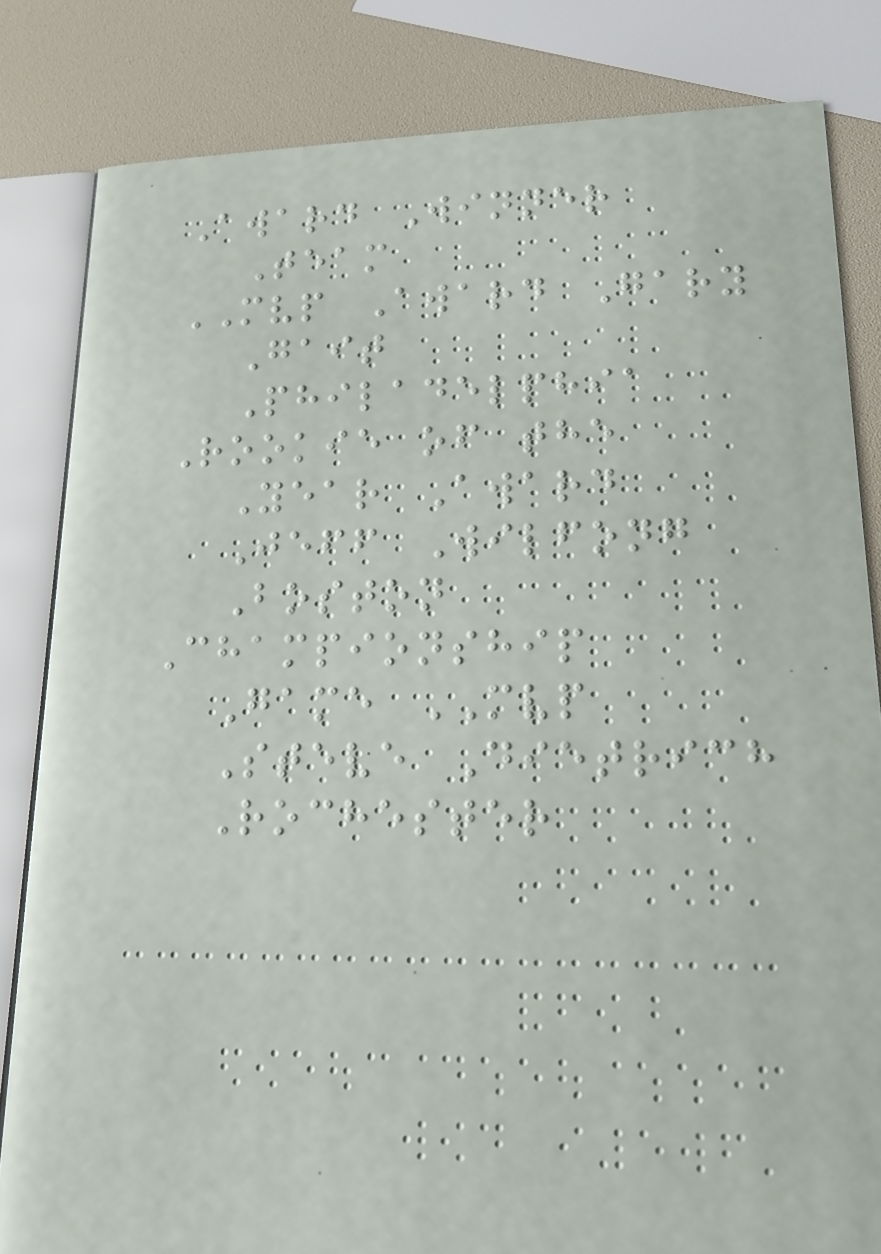Award Winner
Team
MVP Award Gary
Gait
Philadelphia
Rookie of the
Year Award
Jeff Wilfong
Boston
Championship
Game MVP
Steve Dietrich
Rochester
